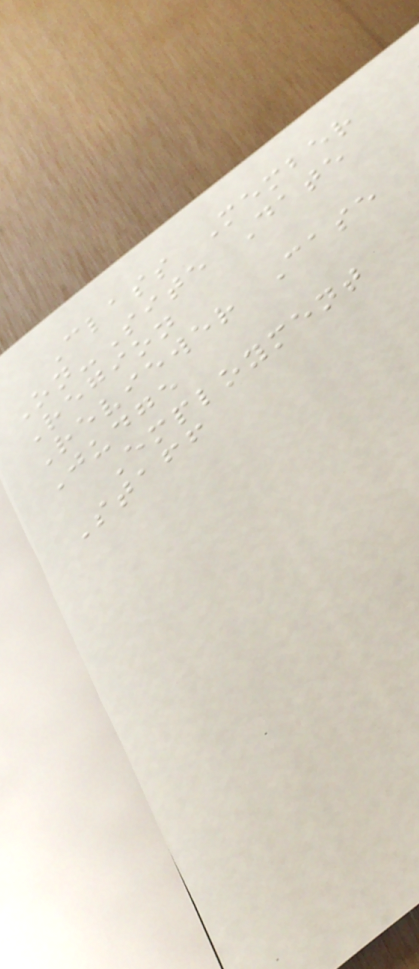Class Member
On-Site Date
Region
Reviewer Case
Judge
Employment
Staff
